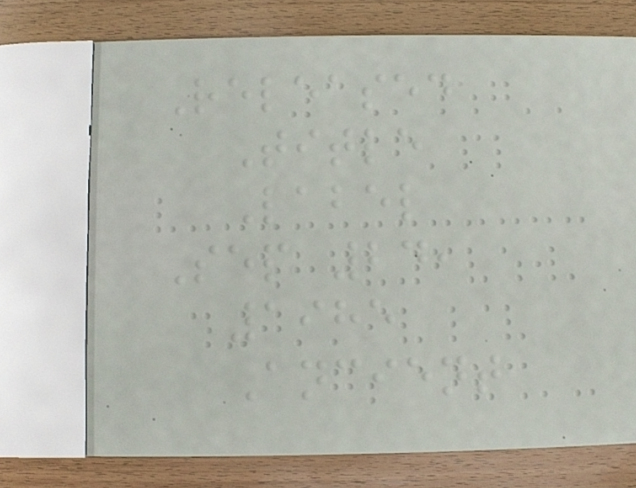Released
Title
Label
Sep 24,
1985
Ancient
